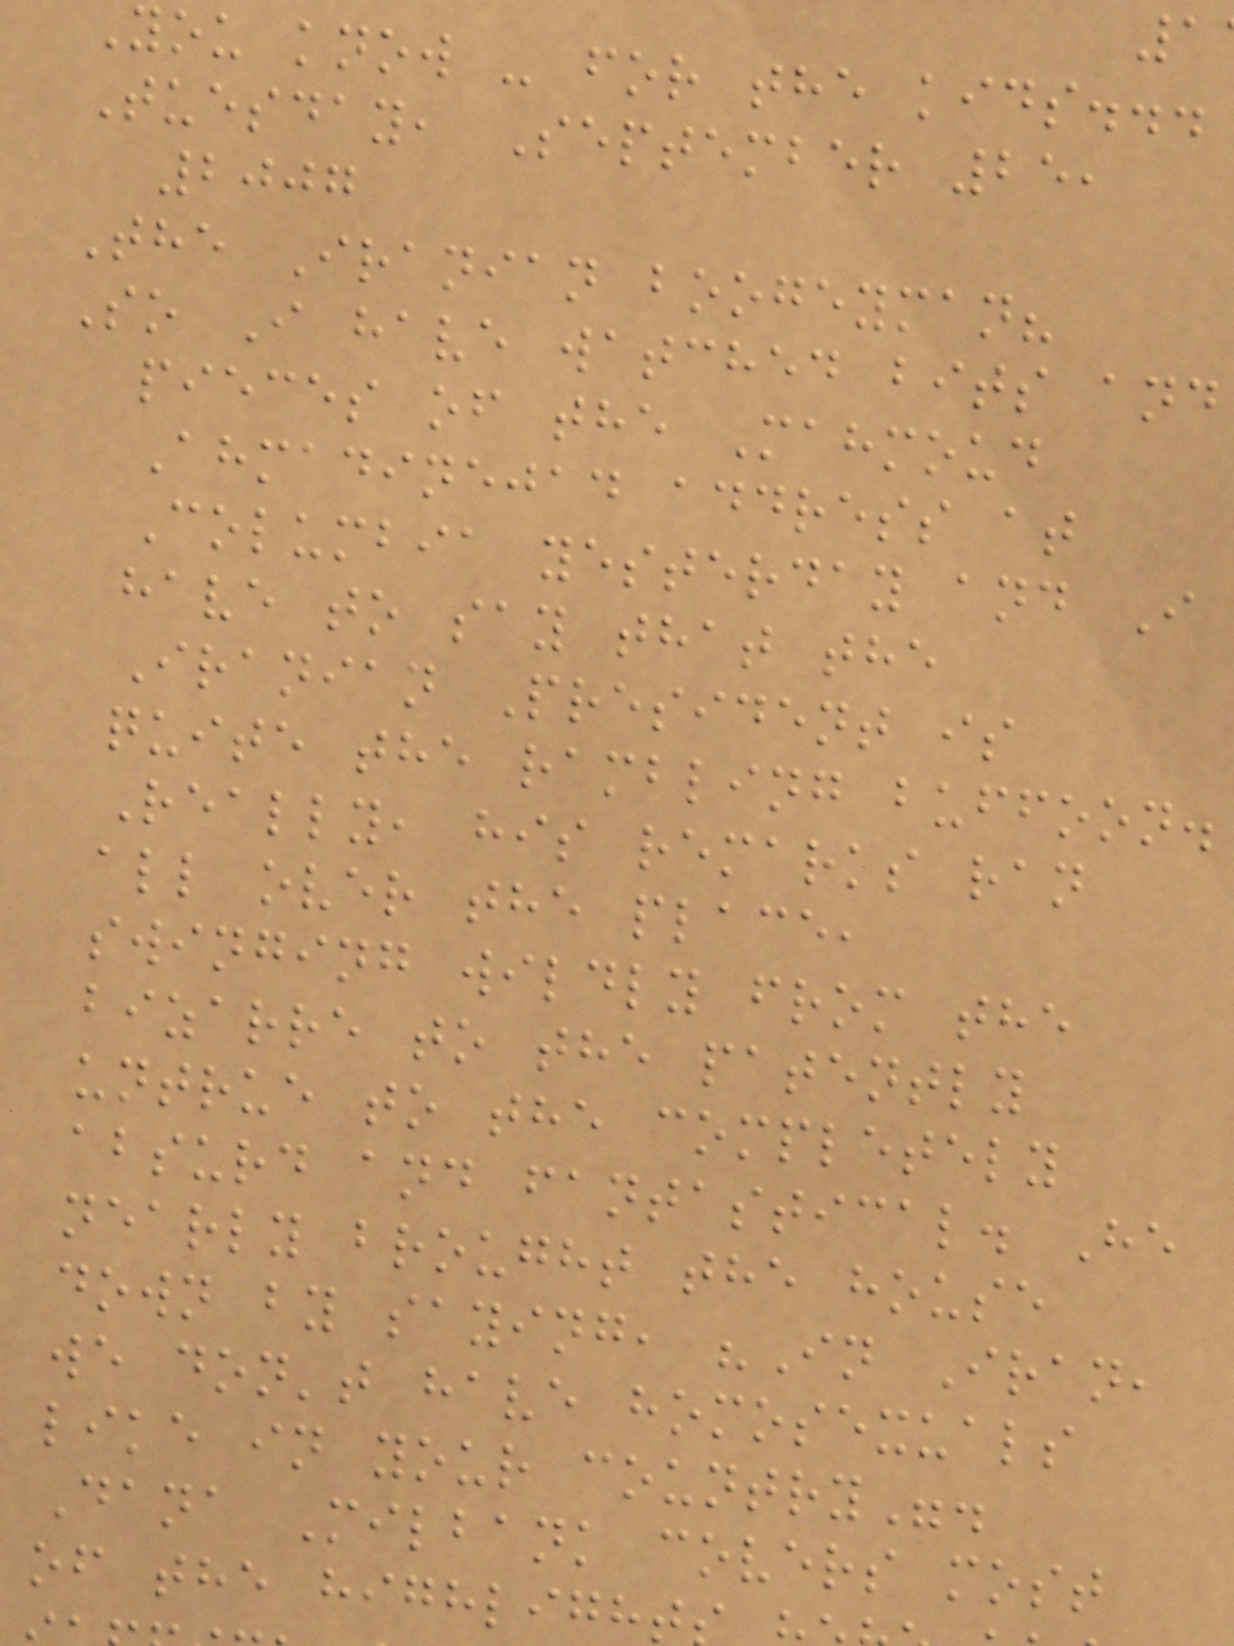you know - for the kids...
Tuesday, September 25,
2007
The Iranian boogeyman?
So I have watched bits and
pieces of the Mahmoud
Ahmadinejad address at
Columbia yesterday and I
have to say that the
Iranian President is
quite the rambling buffoon.
Really, his remarks ran
all over the place,
swinging wildly from the
bizarre to the patently
untrue to the completely
absurd and fantastical. He
nearly brought the house
down by saying, "In Iran,
we don't have homosexuals
like in your country".
Dana Milbank covers most
of the highligh
